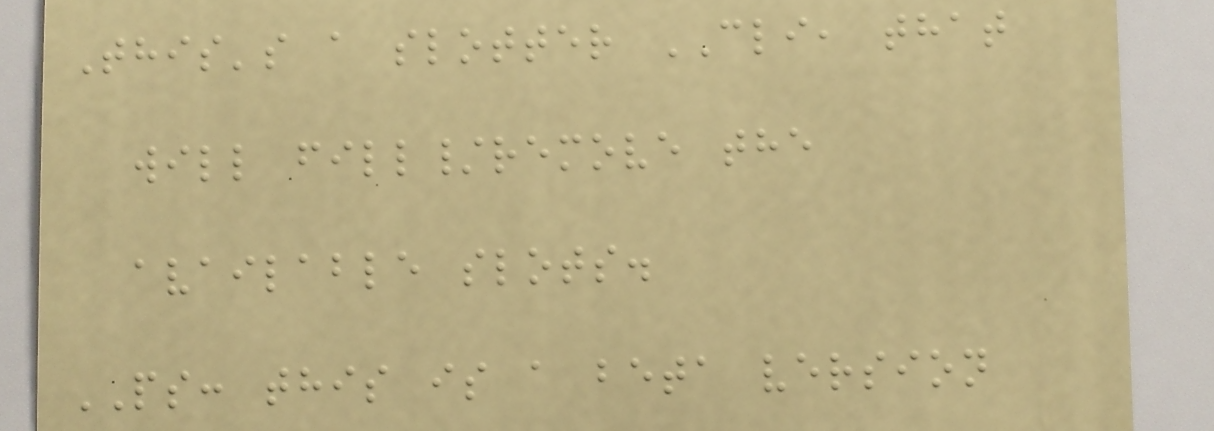This's a slotter CLI, that
will fill/remove the
available slots.
PS: this is a beta version
